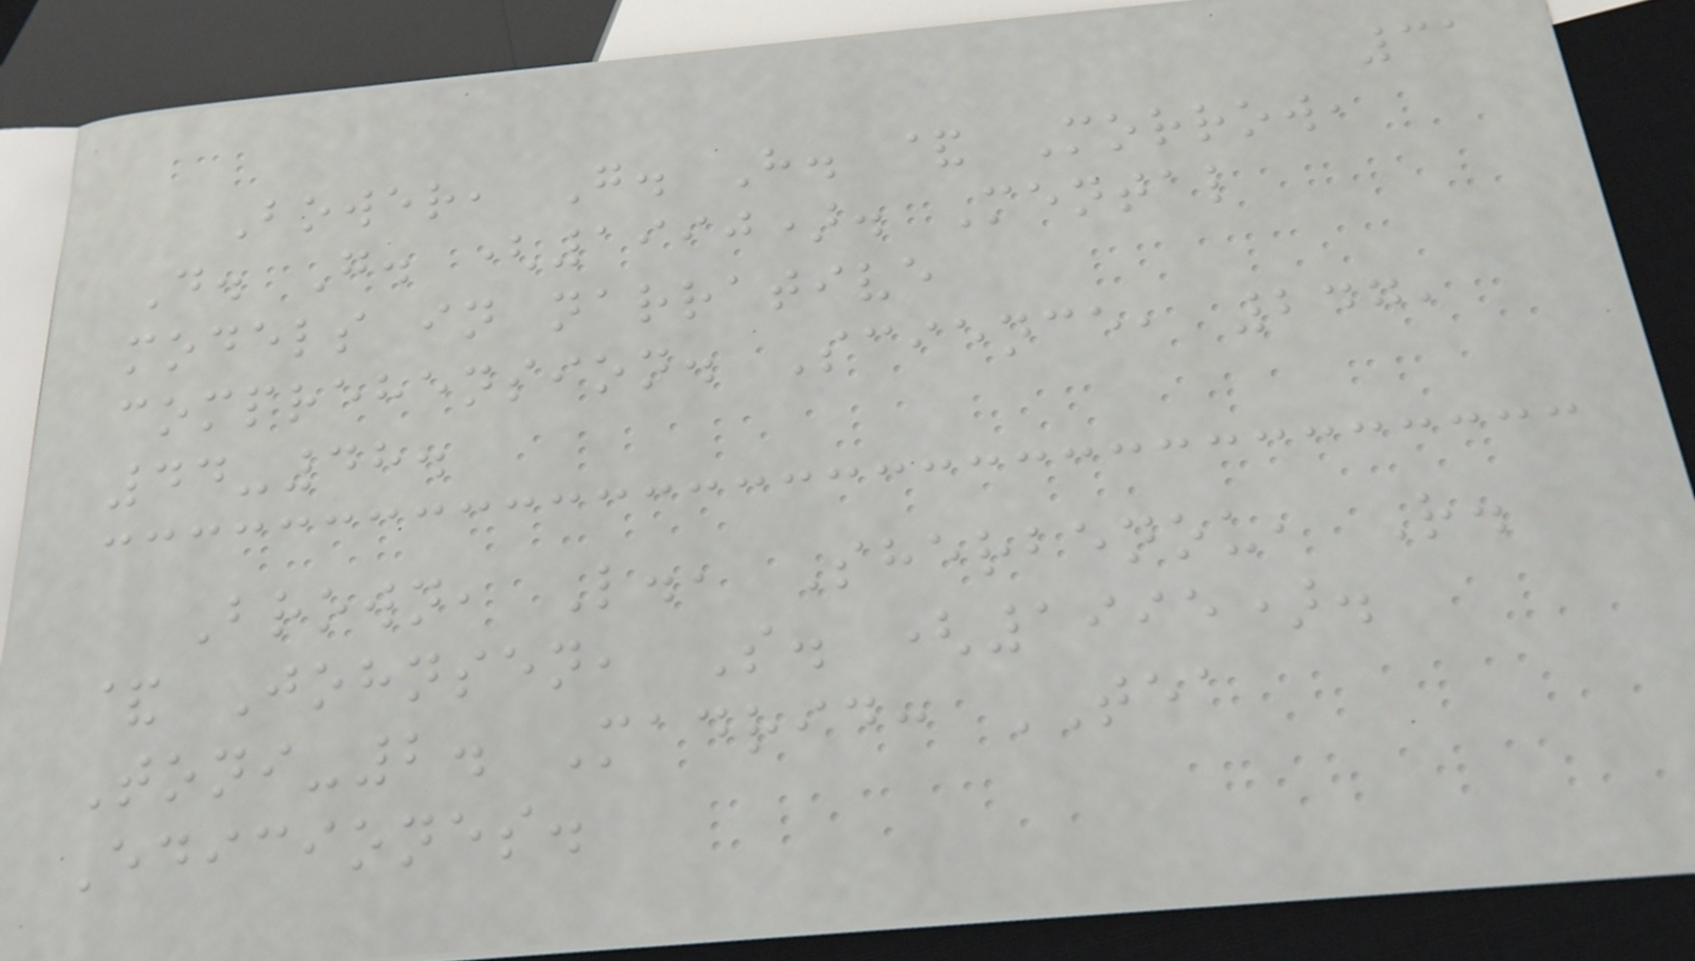31
Bower, G. H. & Morrow,
D. G. (1990). Mental
models in narrative
comprehension. Science, 247,
44-48.
Brown, L., Sherbenou, R.
& Johnsen, S. (1995).
Toni-2. Madrid: TEA
Ediciones.
